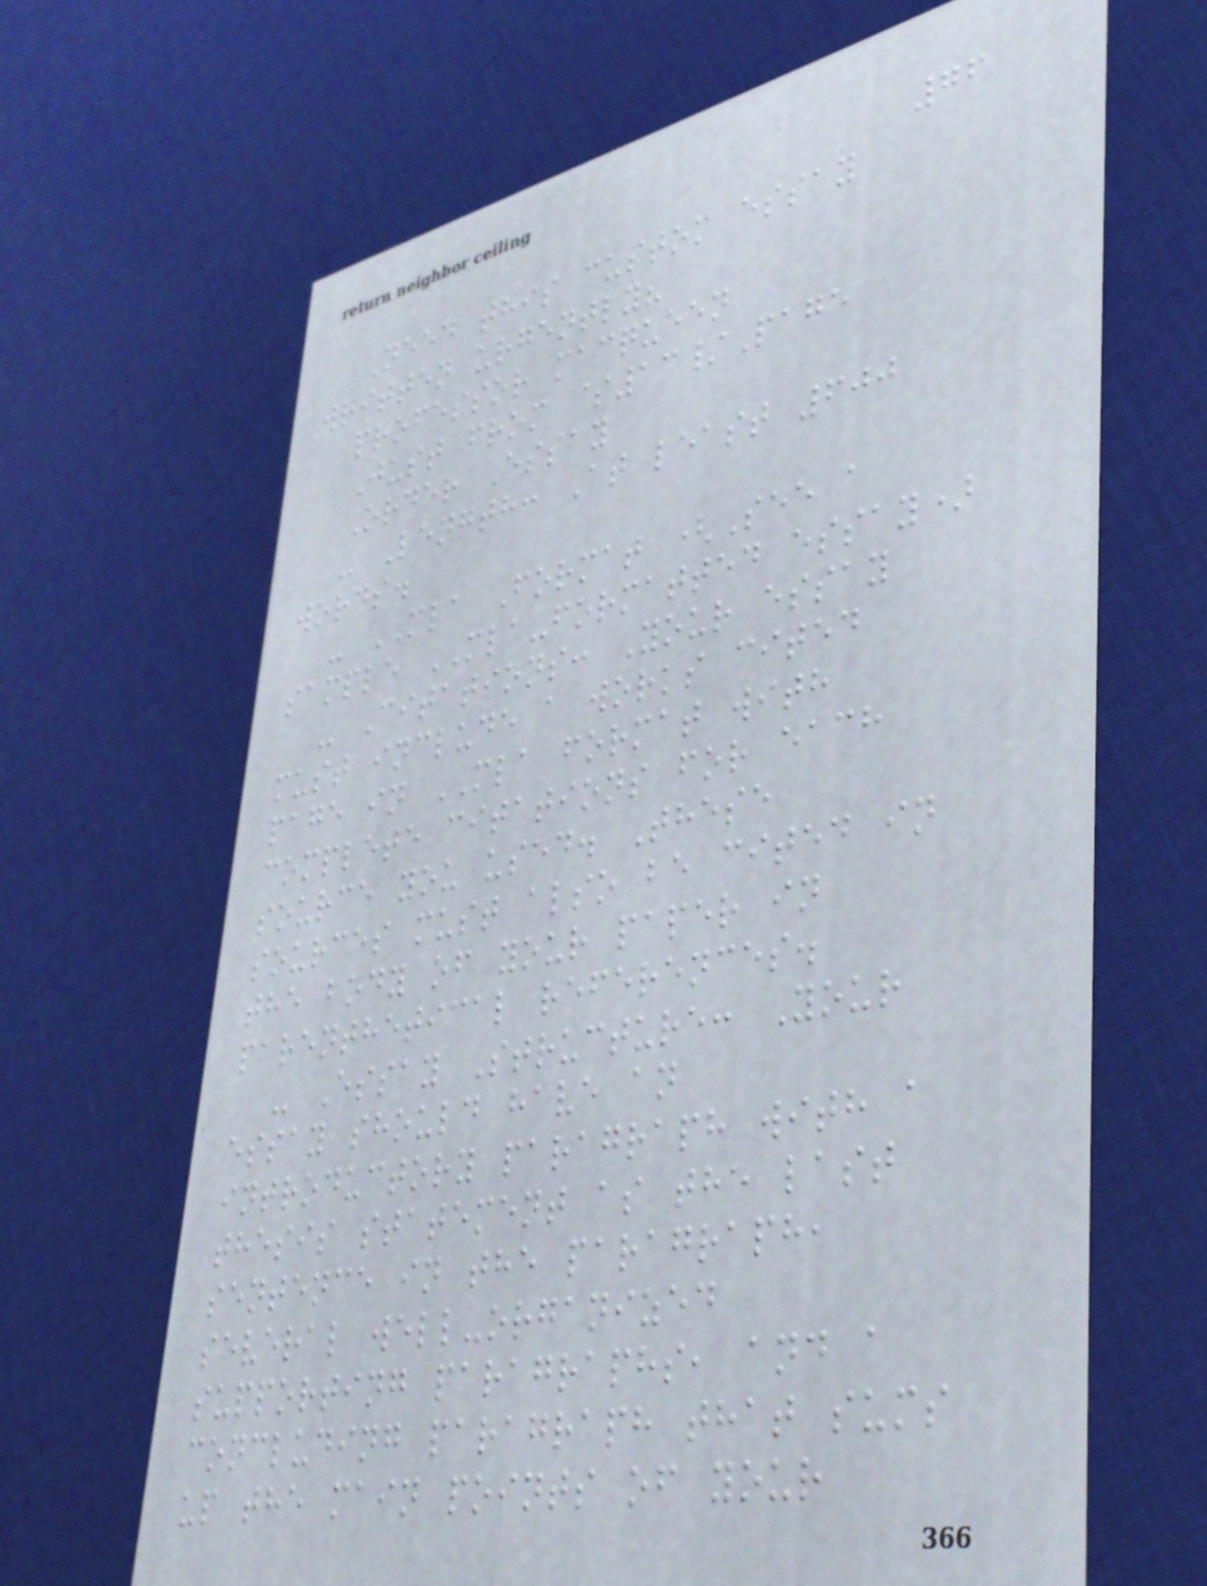76
Need this custom essay
written urgently?
professor macqueen
Just from $13/Page
Order Essay
- Length: At least 600
words.
- MLA Format (See a
sample MLA-formatted essay)
- Citations: Your essay
must include a works cited
page in MLA format with
complete citations for each
source you used. These
sources must also be cited in
the body of your paper in
parenthetical references.
- Essay Structure: Your
essay should have an
introductory paragraph with a
thesis statement as the last
sentence in the paragraph,
several well-organized
supporting paragraphs, and a
concluding paragraph that sums
up the main points of your
